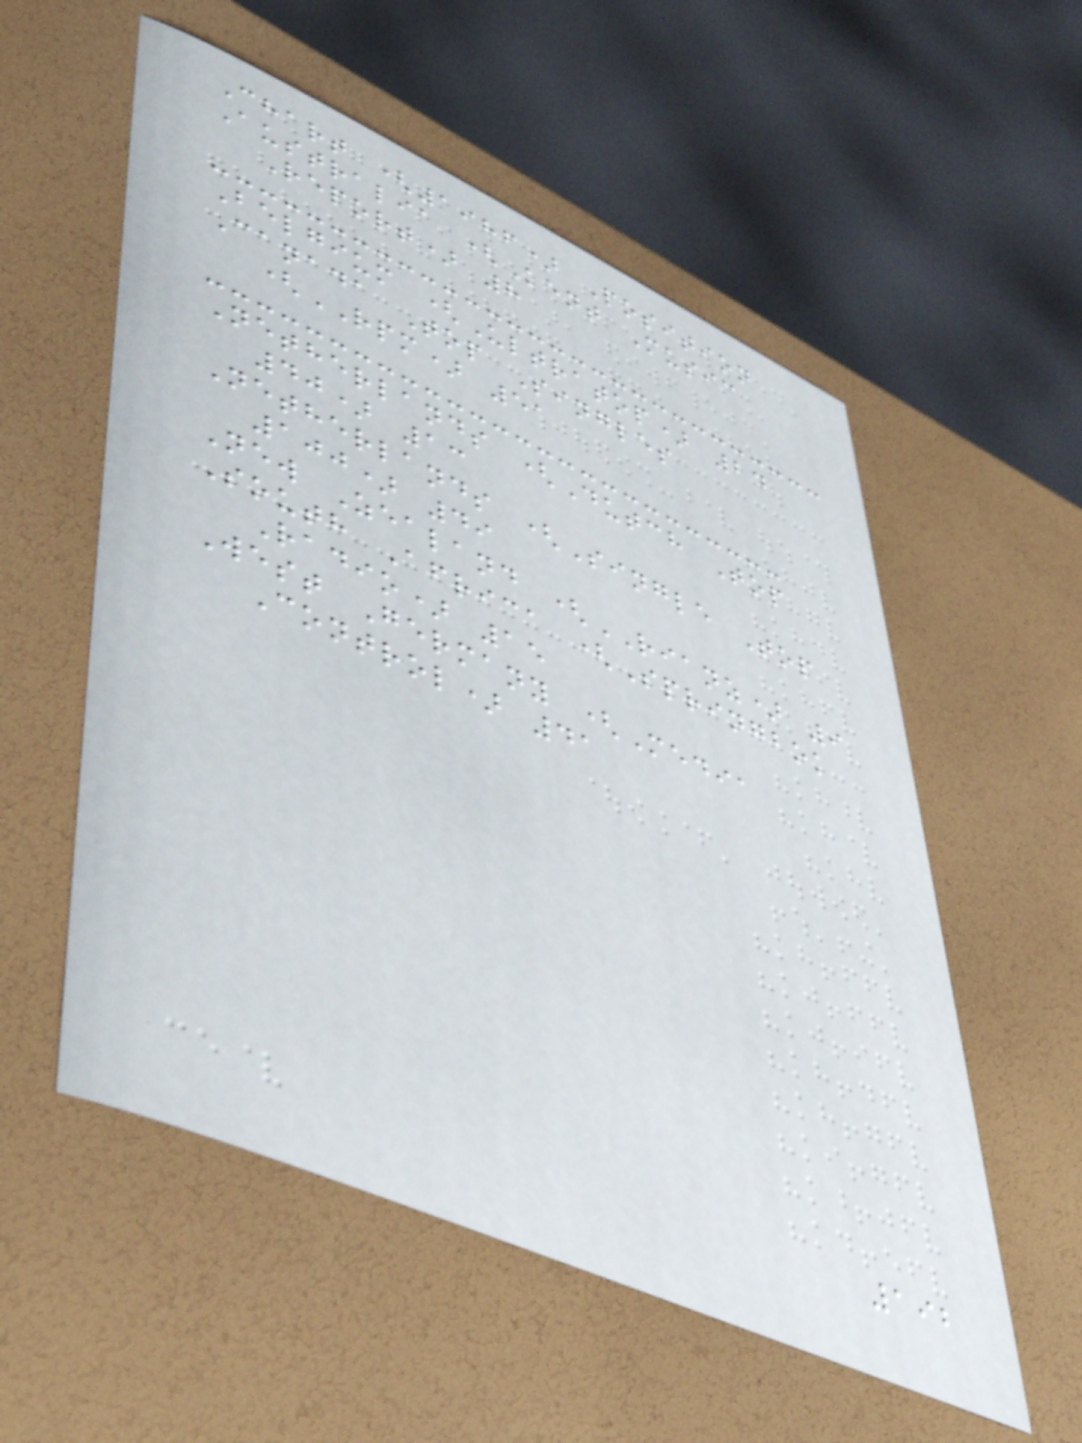Chart (1986) Position
Australia (Kent Music
Report) 8
Belgium (Ultratop) 24
Canada Top Singles
(RPM) 51
Netherlands (Dutch Top
40) 13
Netherlands (Single Top
100) 49
New Zealand (RIANZ) 9
South Africa (Springbok
Radio) 15
West Germany (Media
Control) 41
192
